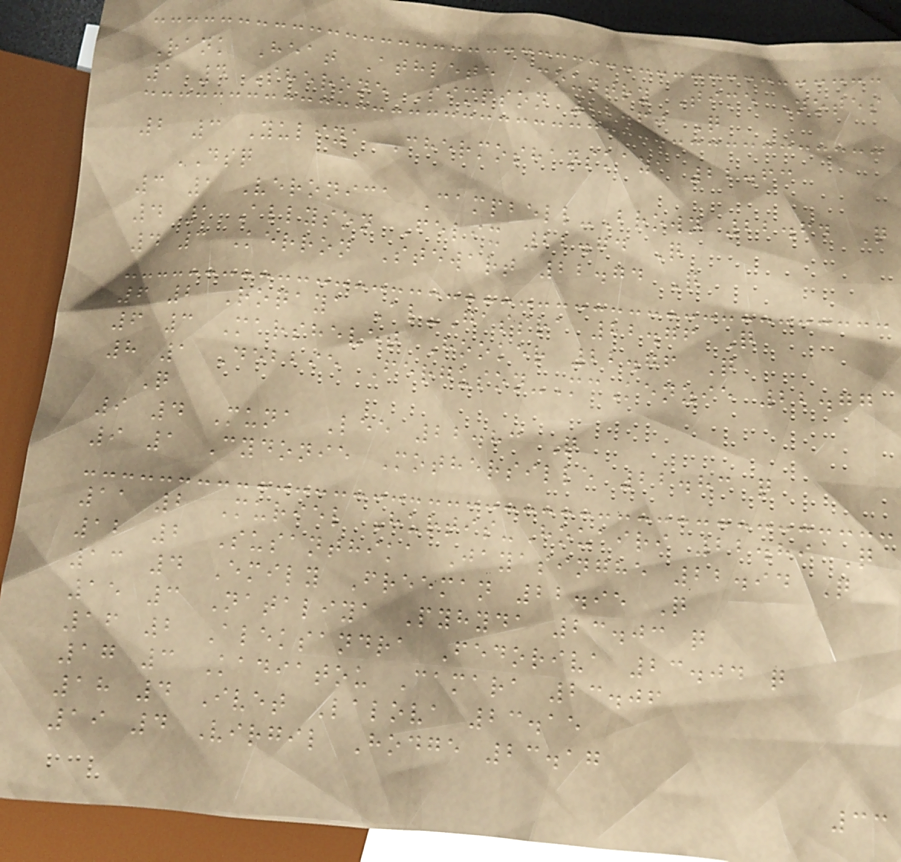Rank Heat Athlete Country Time Notes
1 4 Sherone Simpson 22.60 Q
2 3 Yuliya Chermoshanskaya 22.63
DSQ
3 1 Veronica Campbell-Brown 22.64 Q
4 1 Allyson Felix 22.74 Q
4 3 Kerron Stewart 22.74 Q
6 2 Roqaya Al-Gassra 22.76 Q
6 3 Marshevet Hooker 22.76 Q
8 1 Debbie Ferguson-McKenzie 22.77
Q
9 4 Muna Lee 22.83 Q
9 1 Cydonie Mothersille 22.83 q
11 2 Muriel Hurtis-Houairi 22.89 Q
12 2 Susanthika Jayasinghe 22.94 Q
13 4 Emily Freeman 22.95 Q
15 3 Nataliya Pyhyda 23.03 q
16 2 Aleksandra Fedoriva 23.04 q
17 3 Kadiatou Camara 23.06
18 4 Ivet Lalova 23.15
19 4 Virgil Hodge 23.17
33
